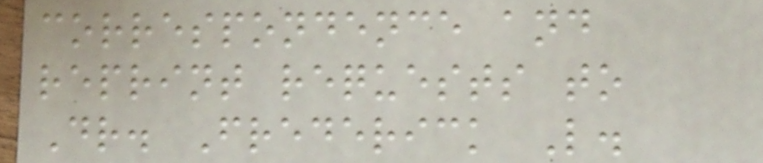correspondence and
reprint requests to
Dr. Frederick L.
